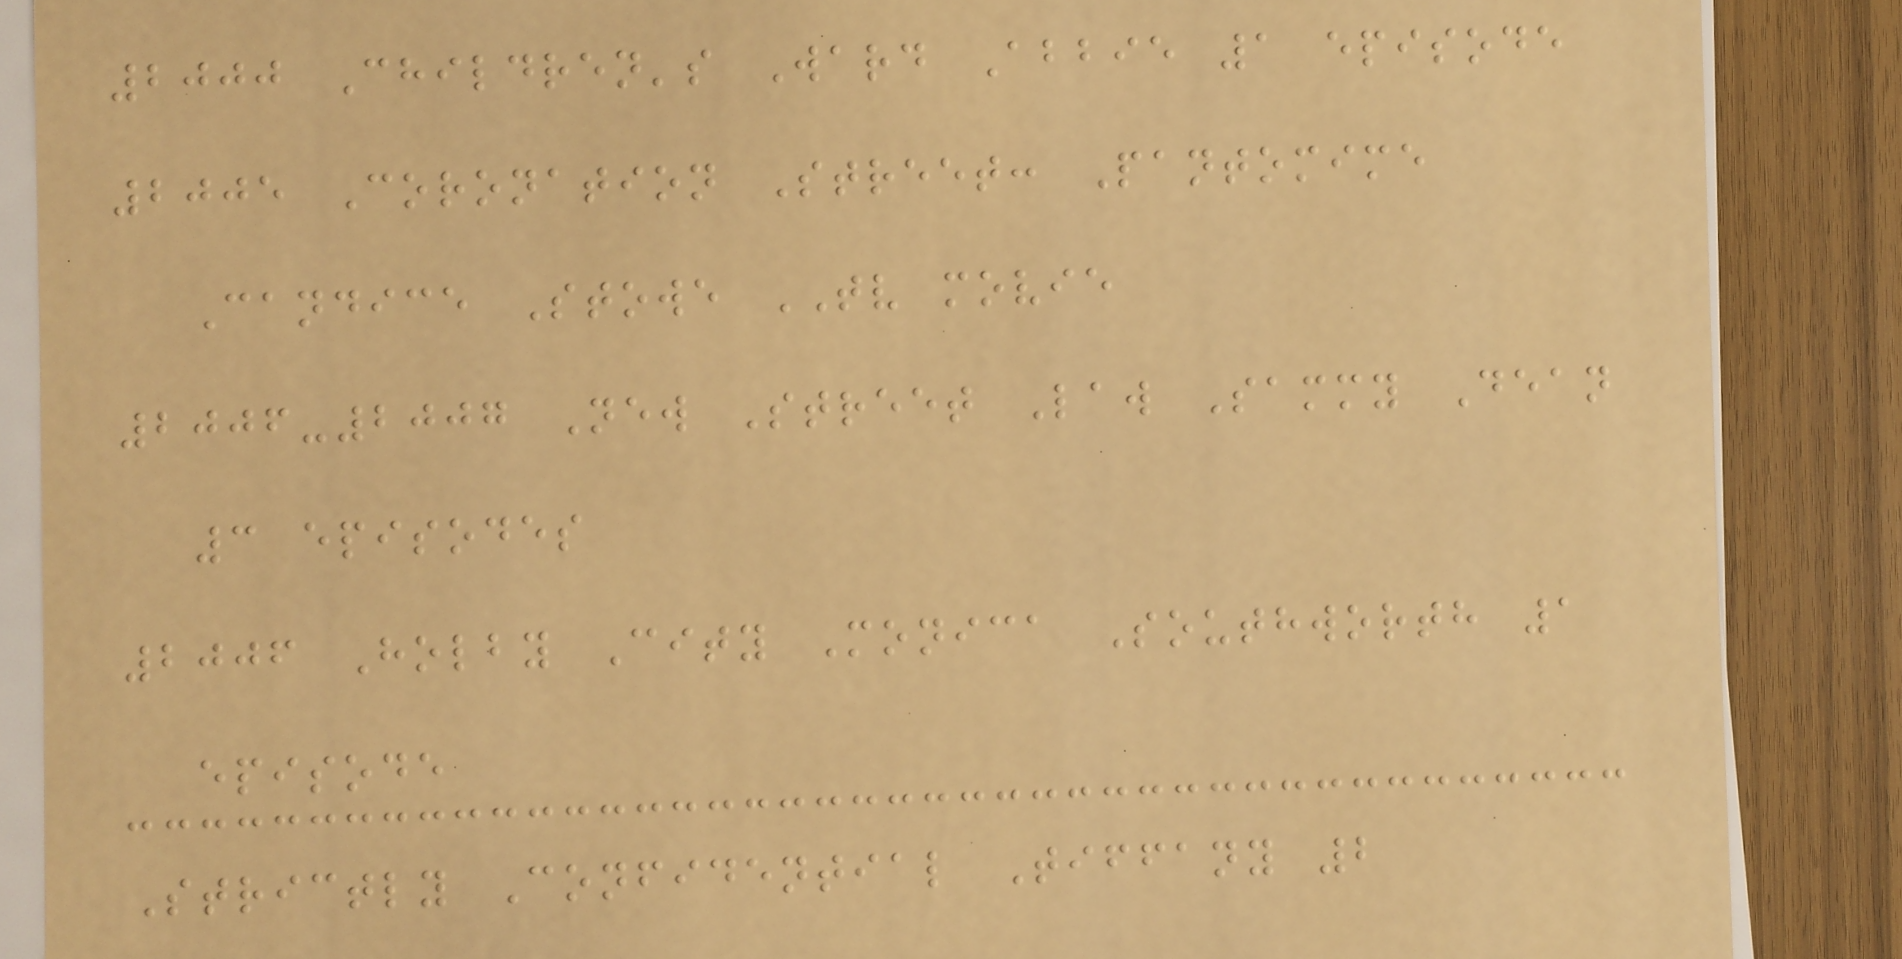2000 Children's Ward Abbie 1 episode
2005 Coronation Street: Pantomime
Candice Stowe TV movie
2006-2007 New Street Law Sammy Dean
3 episodes
2006 Holby City Monica Southworth 1
episode
Strictly Confidential Tiffany 2
